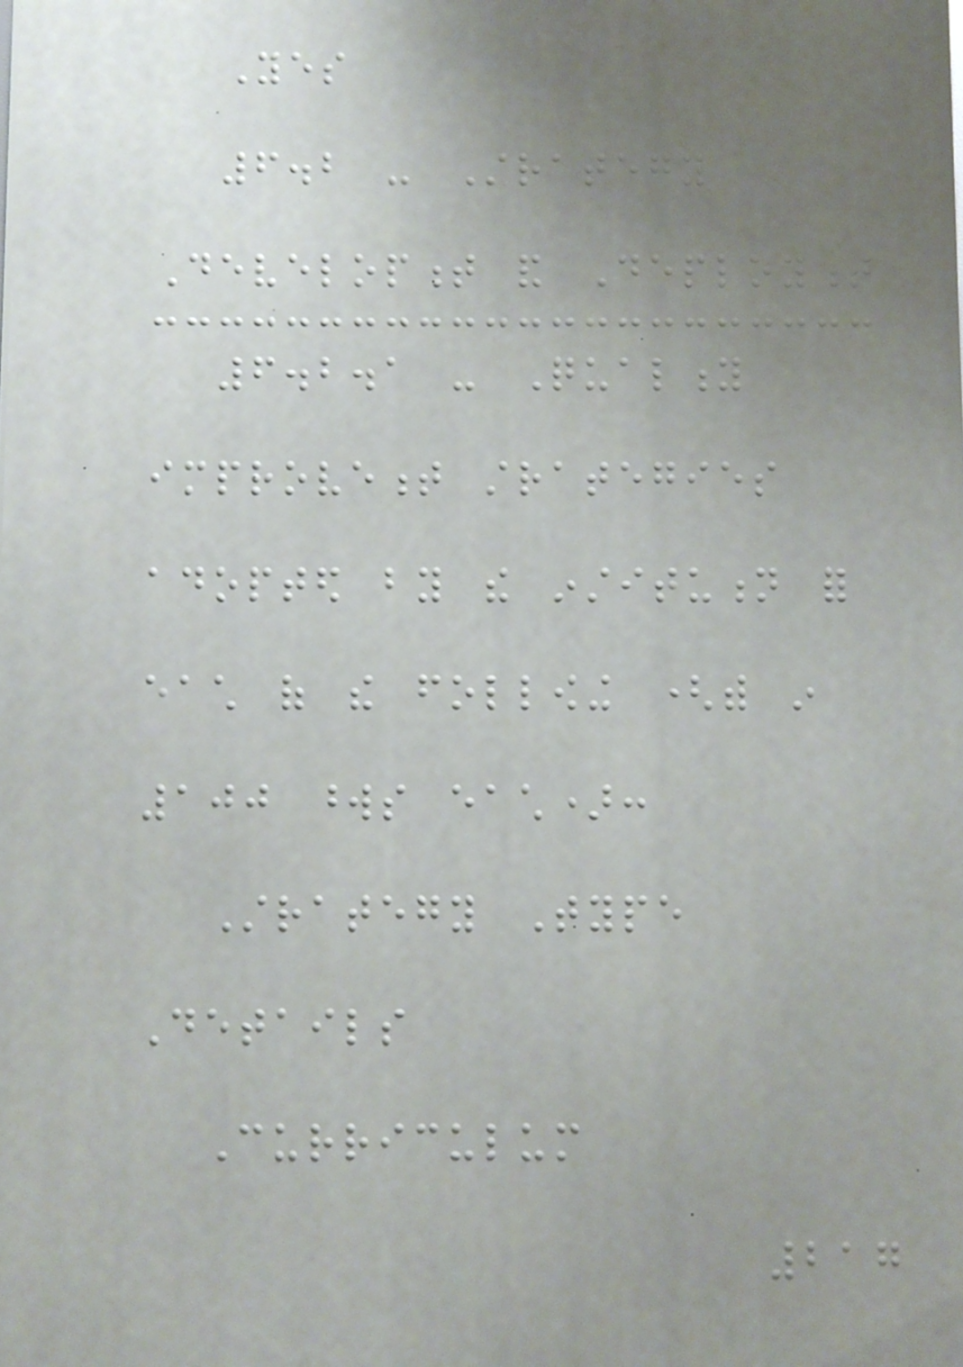Yes
6.2 - Strategy
Development and Deployment
6.2.1 - Quality
improvement strategies
adopted by the institution for
each of the following (with in
100 words each):
Strategy Type
Details
Curriculum
217
